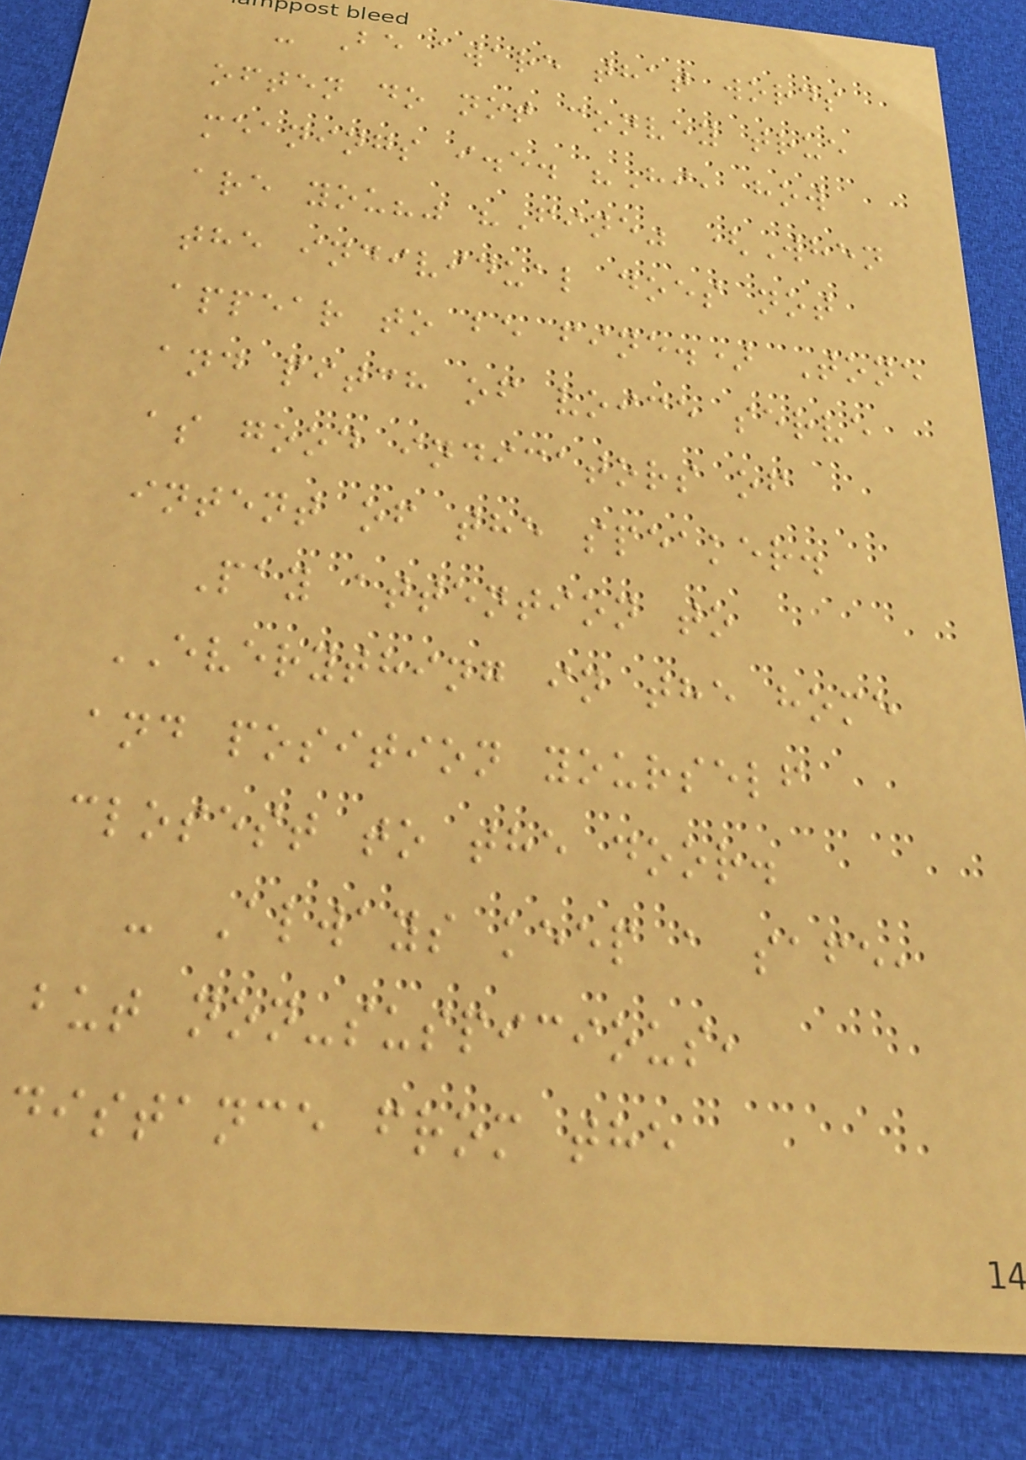- Be aware that words
often do not convey true
meanings i.e. "Hi, how
are you?" "Fine" (When
the individual does not
appear to be fine.) Tone
and pitch of voice serve
as good indicators of
intent of the speaker.
Pay attention to
EVERYTHING in the home
and position yourself
closest to the door.
- Always keep a safe,
but non-suspicious,
distance from the
